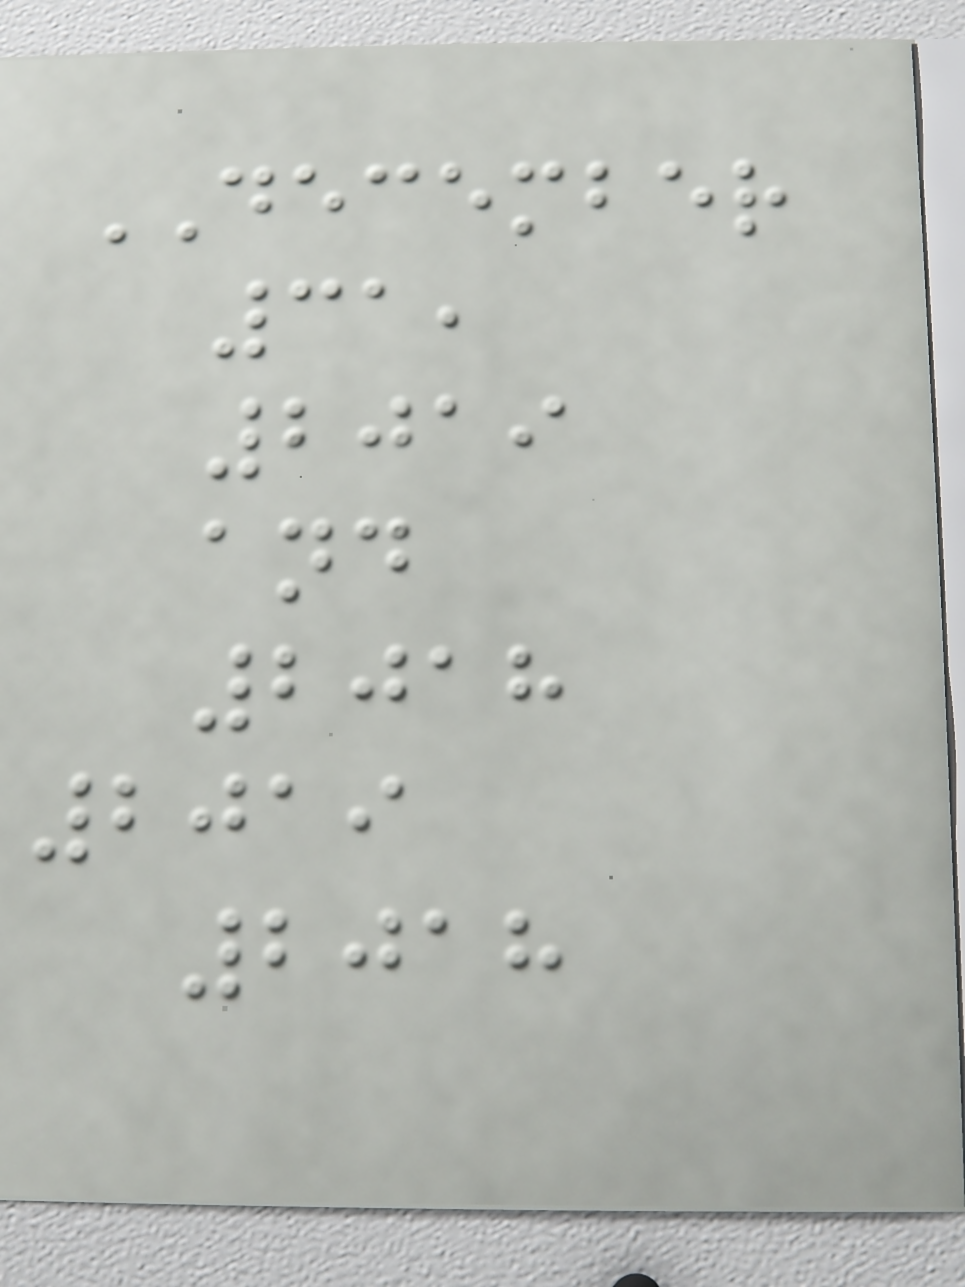DECEMBER
31,
2019
and
2018
2019
2018
